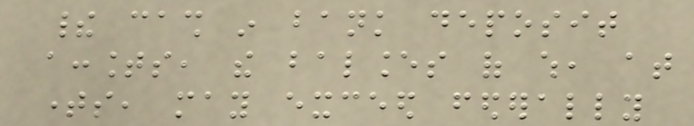their cash in bank deposit
accounts, the balances of which, at
times, may exceed federally
